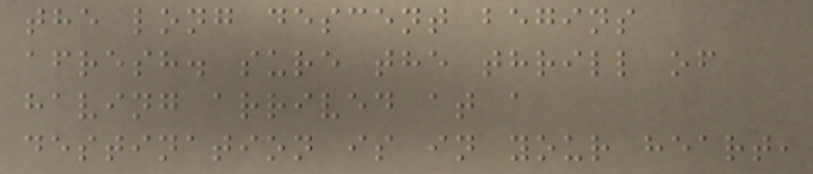the long descent begins
afresh. sure the thrill of
having arrived at a
destination is in your heart,
